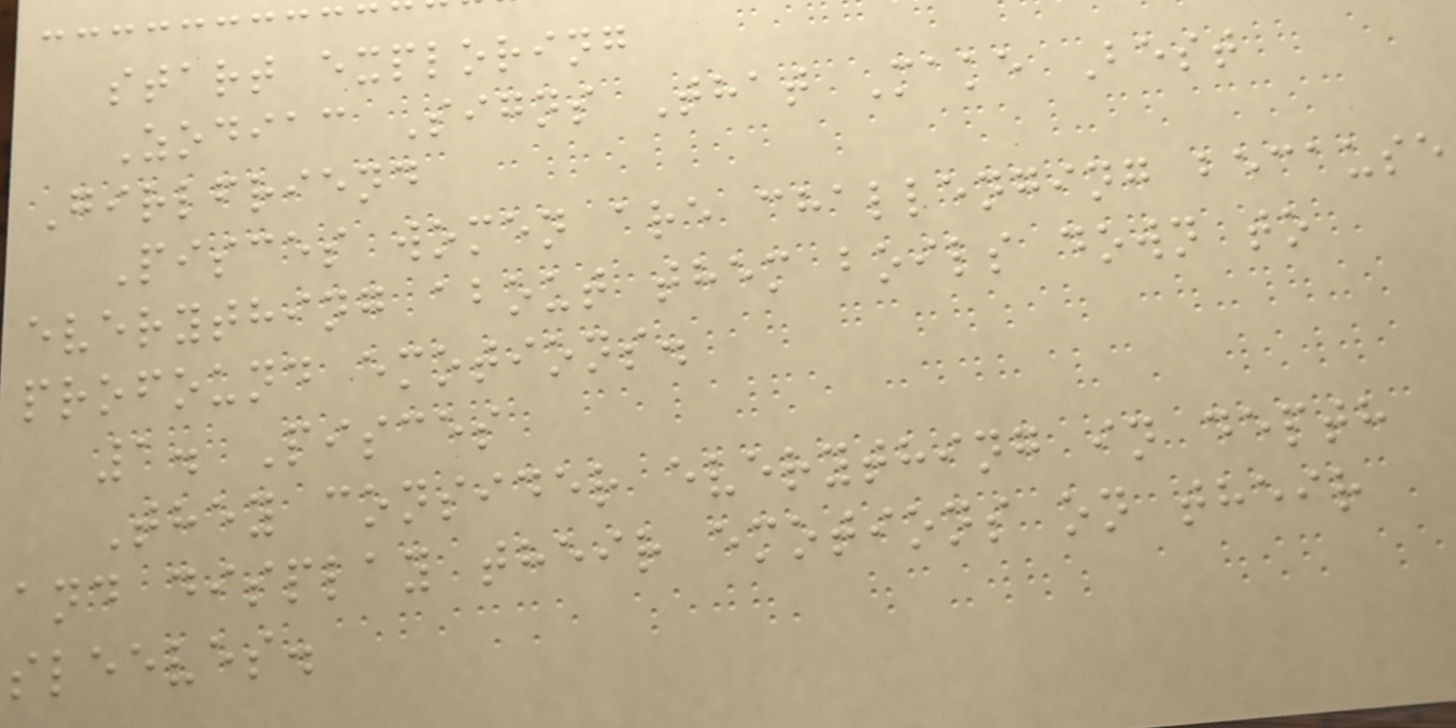start exploring
Zodiac Signs That Make Best
Girlfriend
Pisces women are challenging because
everything about them boils down to
profound emotions.
1. Pisces
They consider everything in depth
and display their emotions on their
sleeves.
